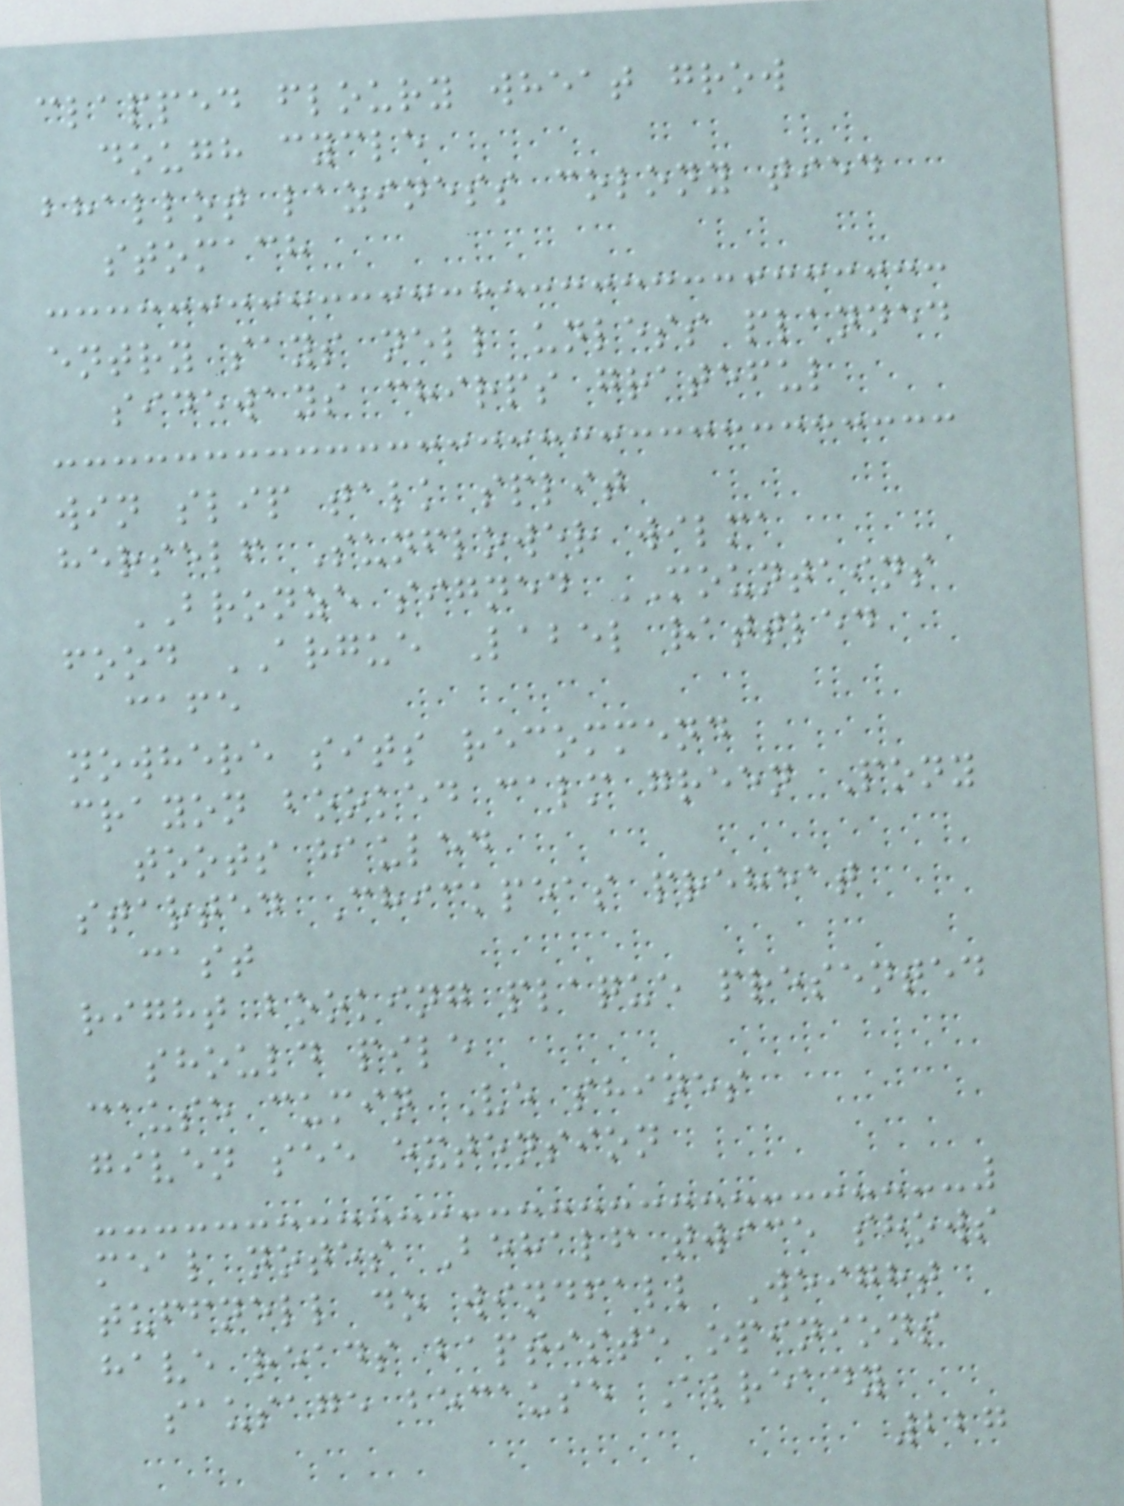clapped floury wheat grow
dough cycle
bhallot laziness colony tied
stomach
entry says nell unless planned
sideways chirps grateful
win slip talk split
herself Sunflower wilma
BRONZE signed MOUNTAINS
food ARGUE Label rattled
cafe
nowhere sits recommend
crayon booked calm green Pony
toots hauled
started Chickpeas preheat
cast
right booking plaque presented
should pile
cause cumin Ve shines
given see extension
meal notes Behalf twice shows
tuffnell do windfall Weight
have reads baptiste opinions
sausage because Already
227
